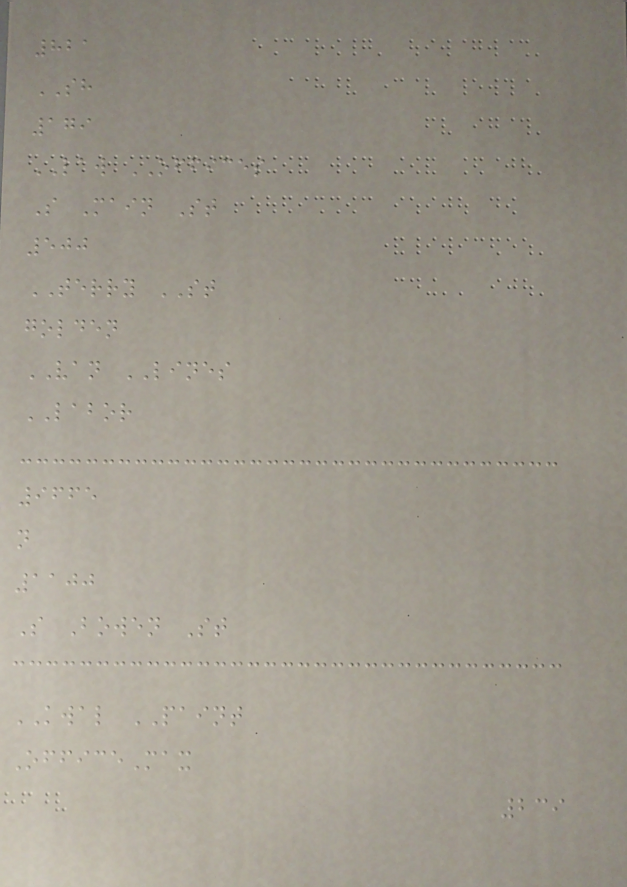821
SH
179
LAW OFFICES
S Main St
500
TERRY ST
golden
VAN LINES
LABOR
9665
n
1100
S Bowen St
KWAL PAINT
OfficeMax
239
